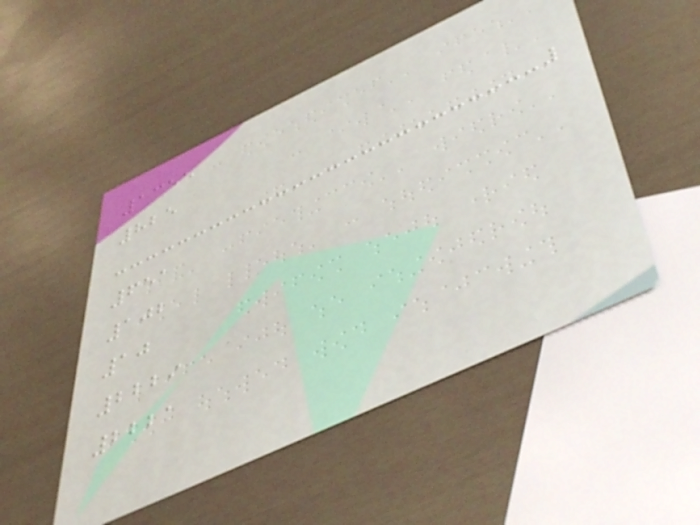1355
825
651
102
10
2229
2221
